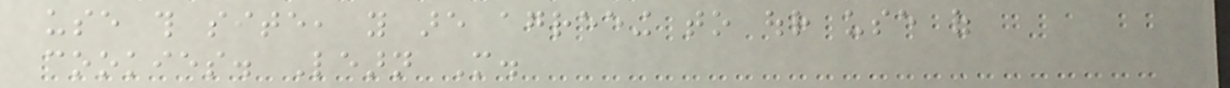use this site, you are agreeing to our use of
cookies. Learn More.
